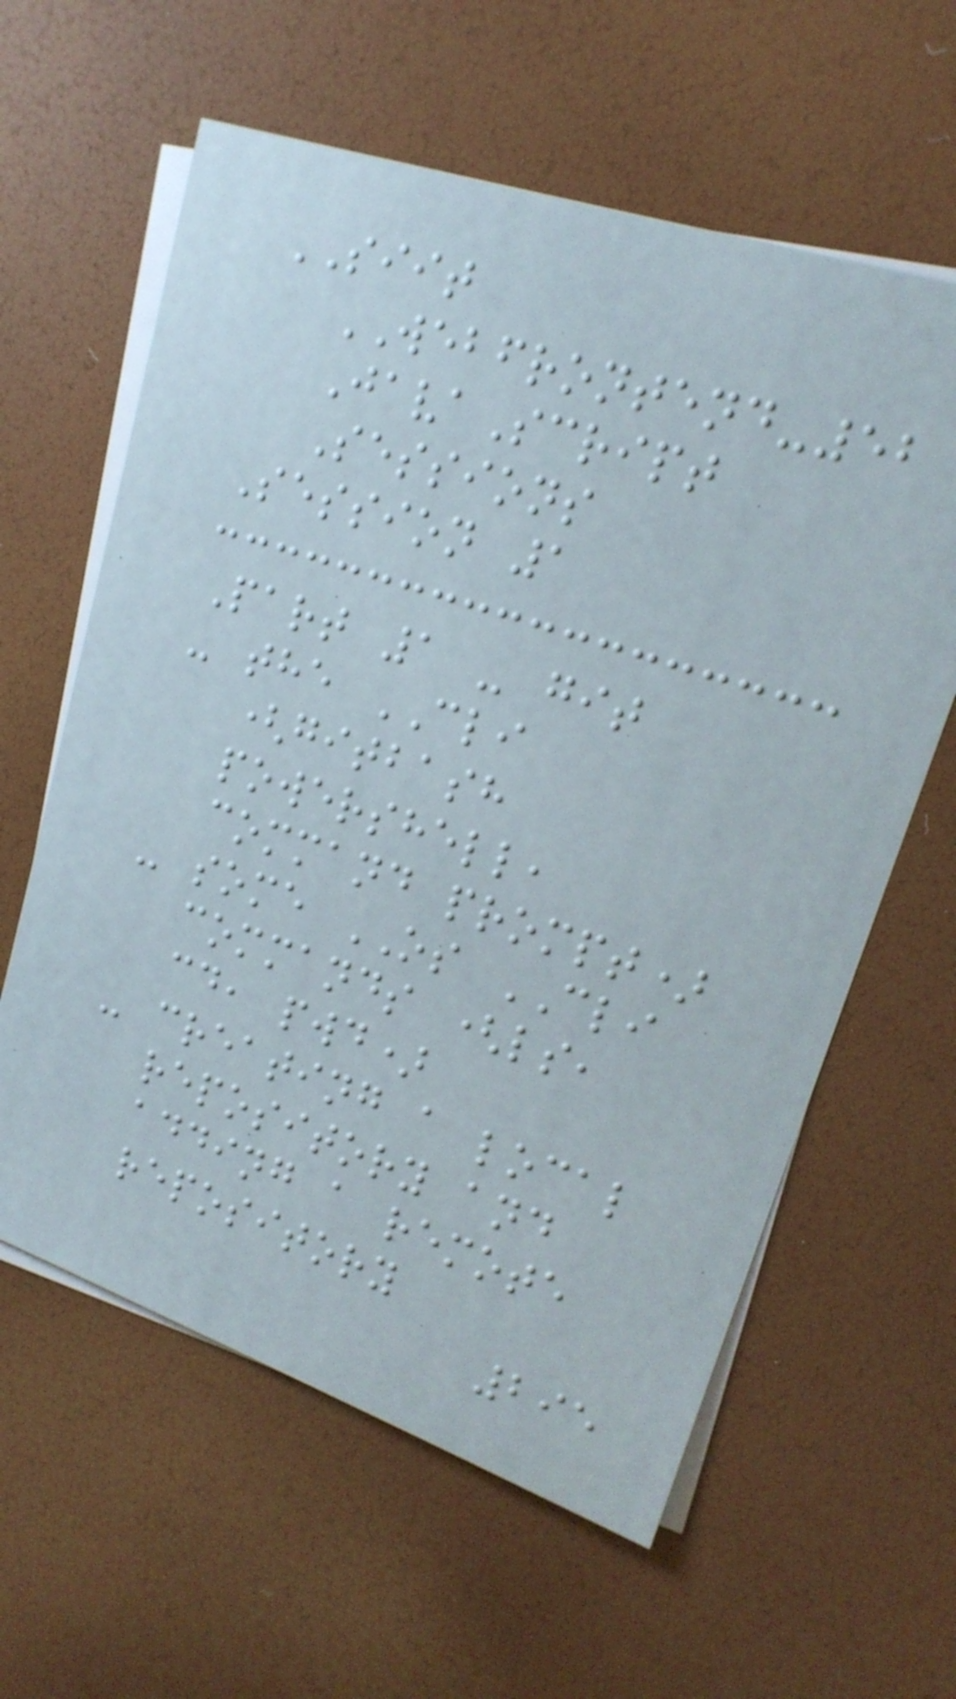SIIT
WEBFRONTEND-52
JavaScript
Sessions
Session 1
Part 1 - git
- the CLI
(gitbash
powershell,
command prompt)
- some OS CLI
commands (ls,
cd, pwd)
- creating a local
repository and
adding a remote
repository
295
